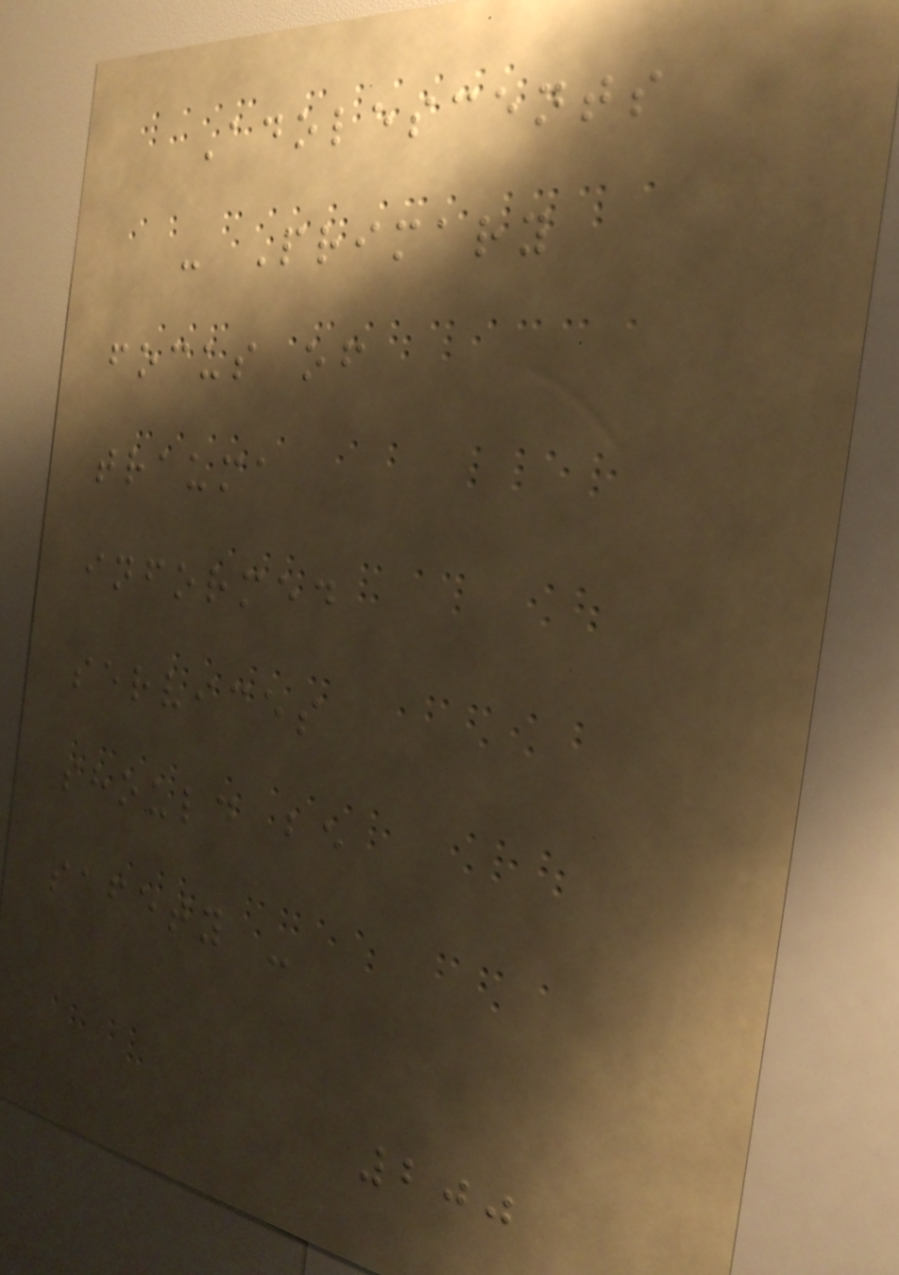Adolescents
- Primary
focus of
trauma
informed
services
should be
safety -
200
